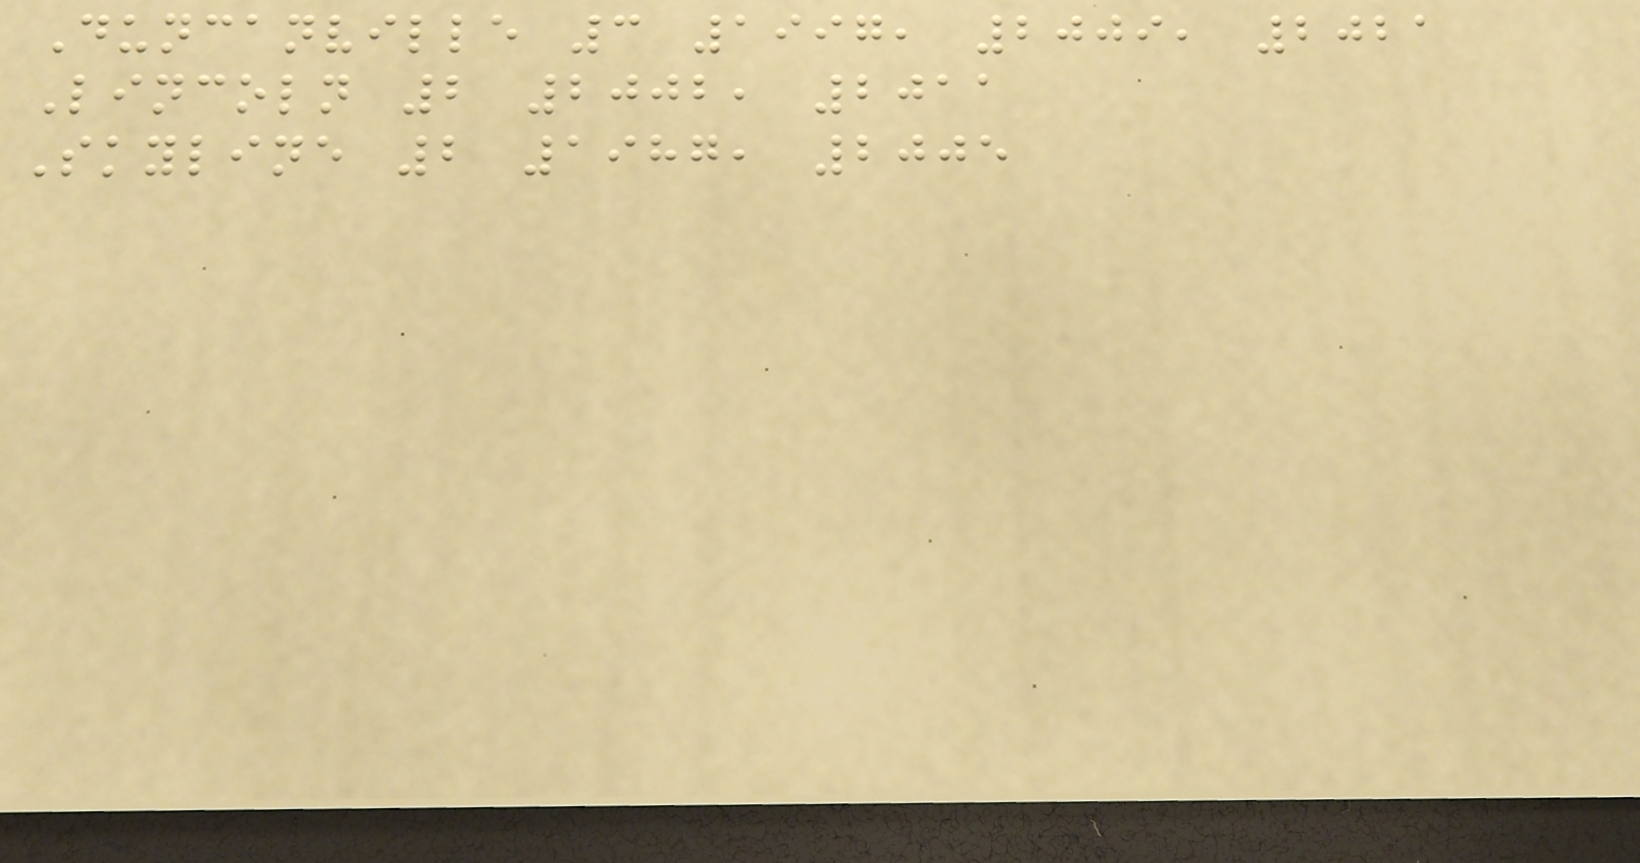Duncanville 3 1997, 2009, 2021
Lincoln 2 2002, 2011
Skyline 2 1987, 2005
